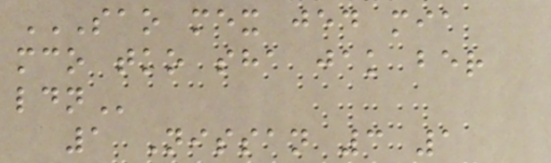SAO MEX JED MIA
MCO TKO SHA JAK BER
LDN
1 Nissan 3 1
